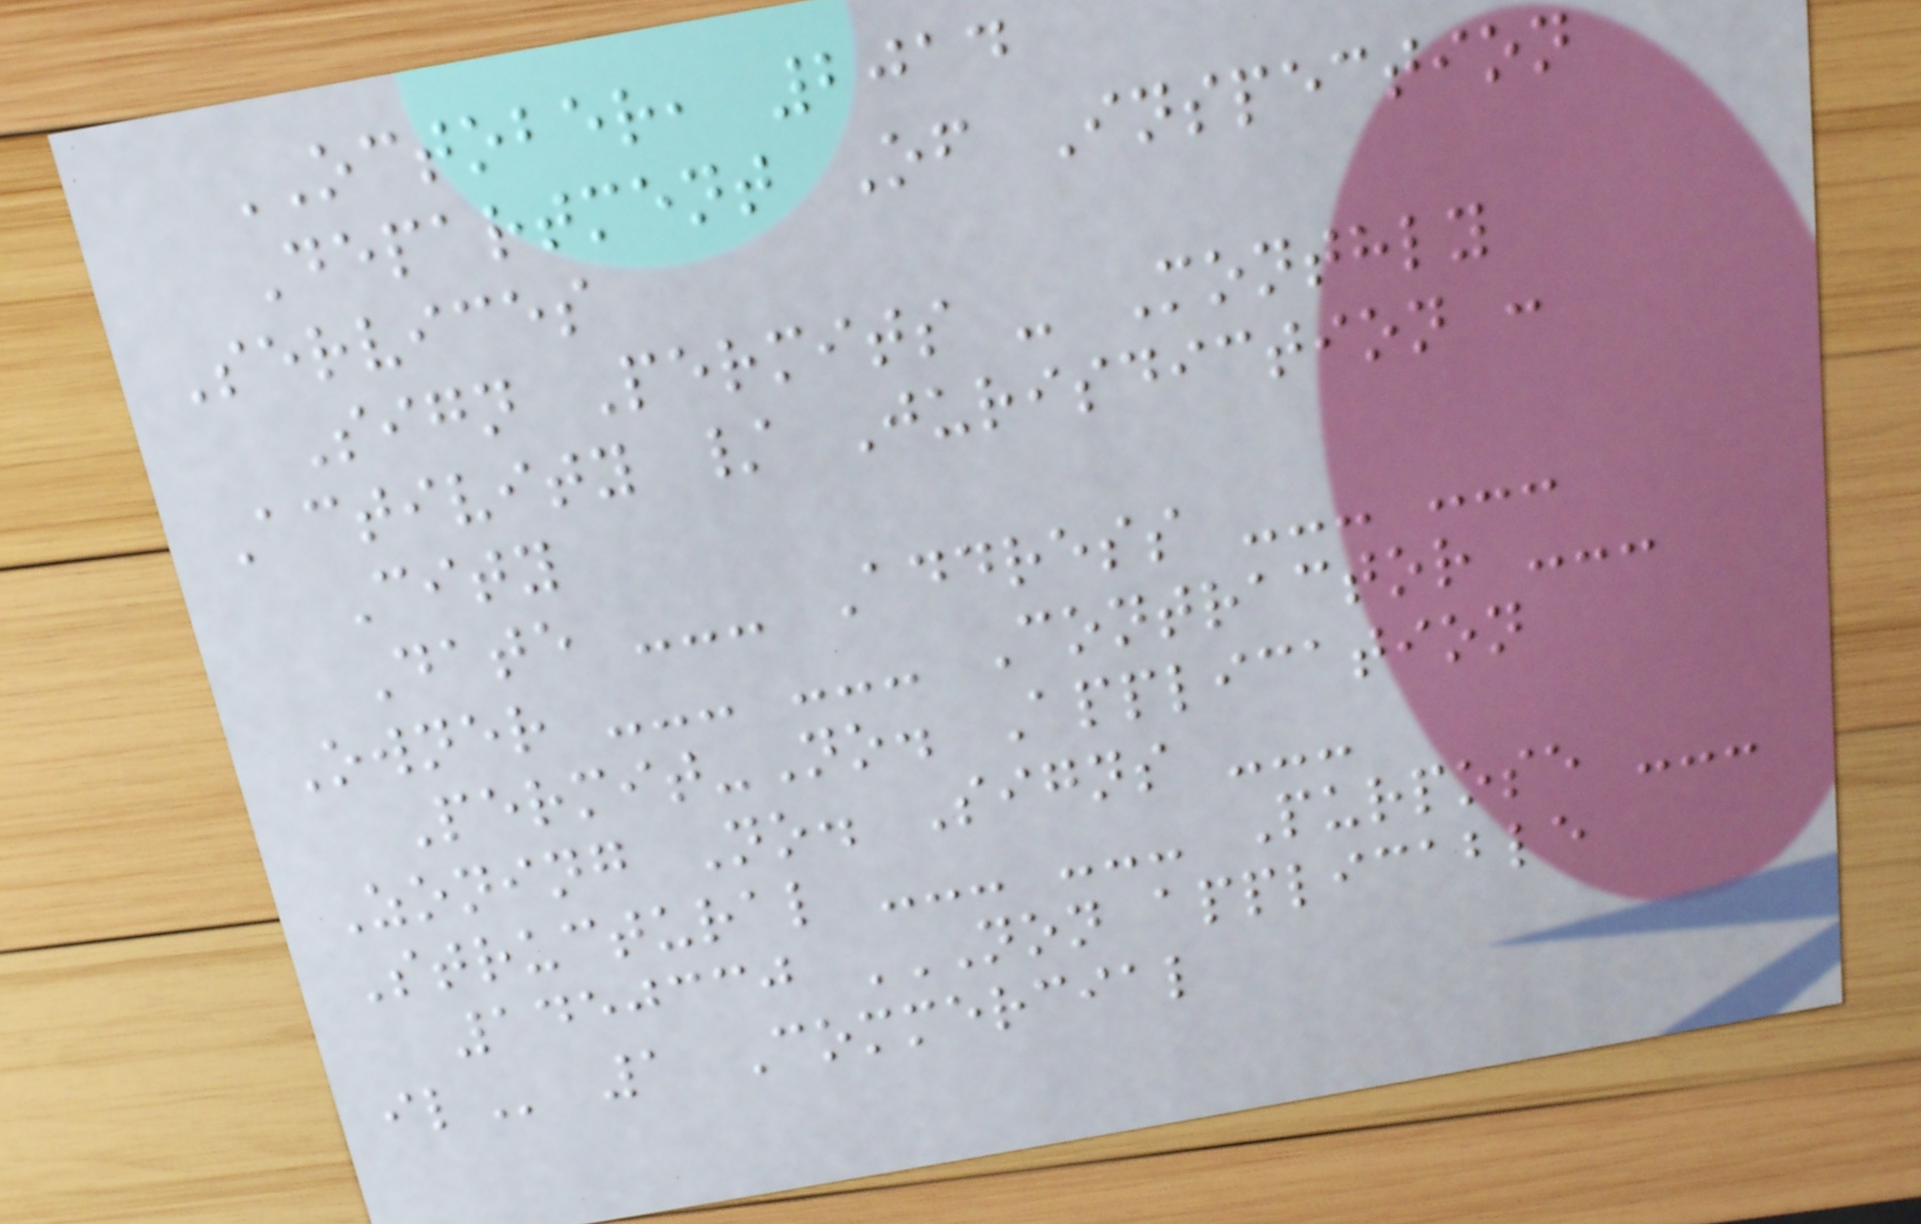OCTOBER, 2014
Department Of Inspection
Services
Sign Permits - Monthly
Activity / Jurisdiction :
City
Date --- Address --- ---
Owner --- --- Contractor ---
Permit-No. Application
Zoning No. Signs ---
Structural --- --- Purpose ---
1450330 NON APPLICABLE
IL 1 Commercial
